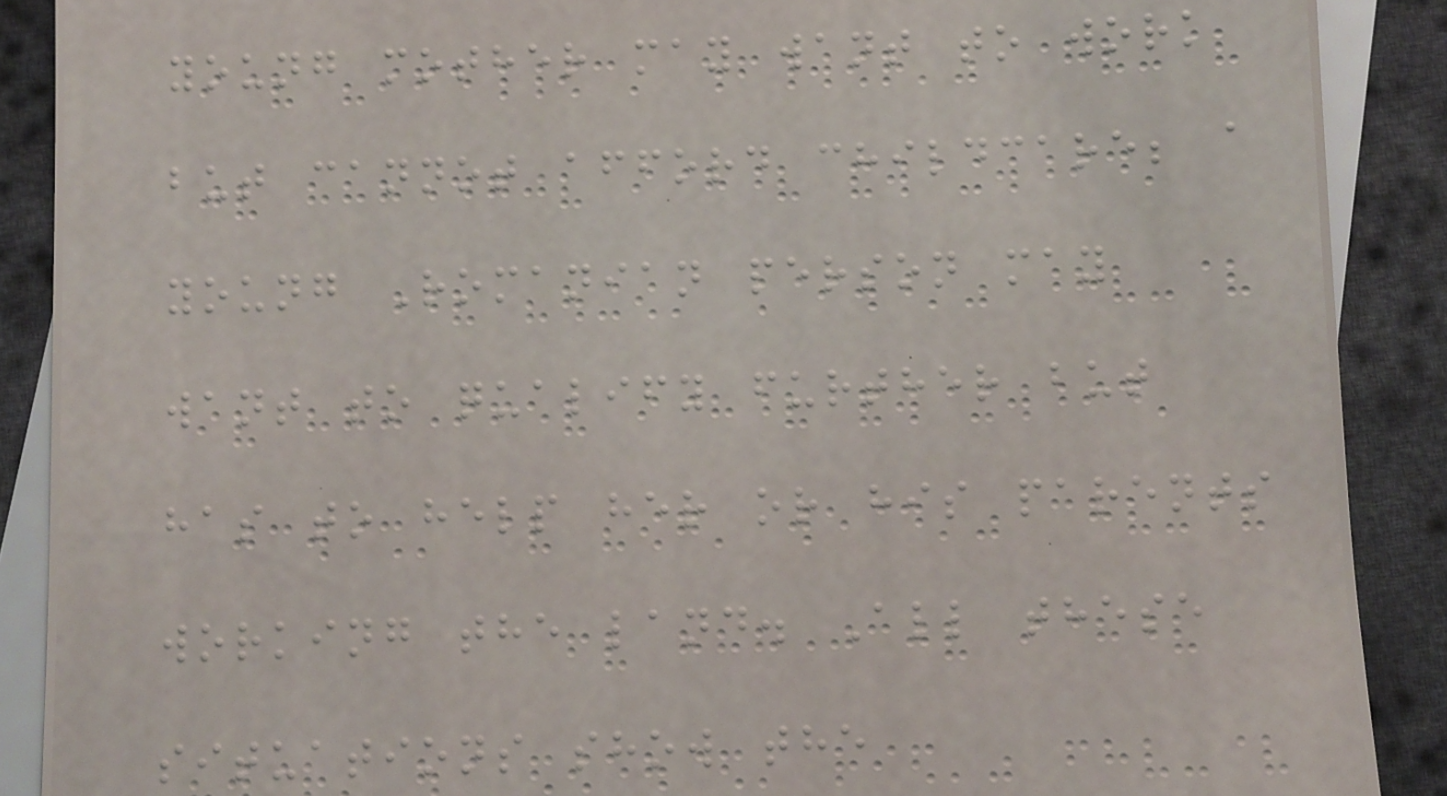young mother may want to work
but cannot afford childcare; a
young Romanian person may
want to qualify further but
has to help her or his parents
working the land. All these
situations show the
